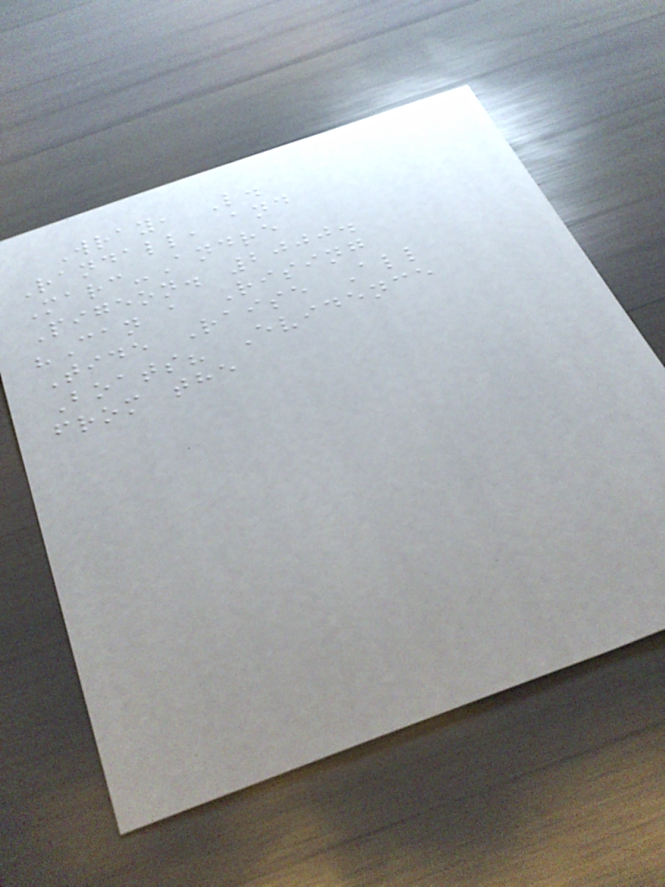Wray, L.
Randall, and
Marc-Andre
Pigeon. 2000.
"Can a Rising
Tide Raise All
Boats? Evidence
from the
